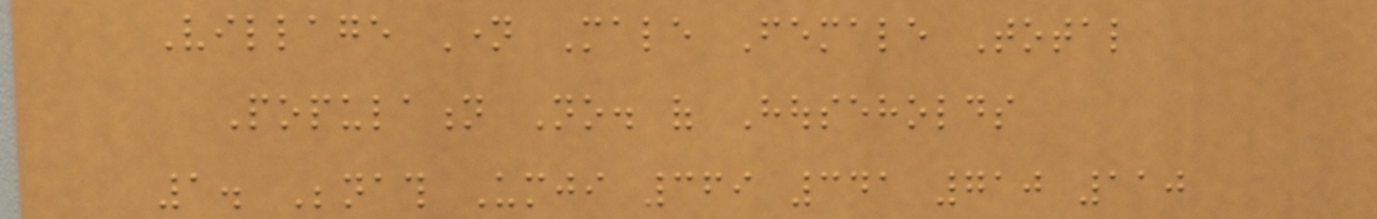Village Name Male Female Total
Population No. of Households
1. Benath Umji 369 341 710 110
